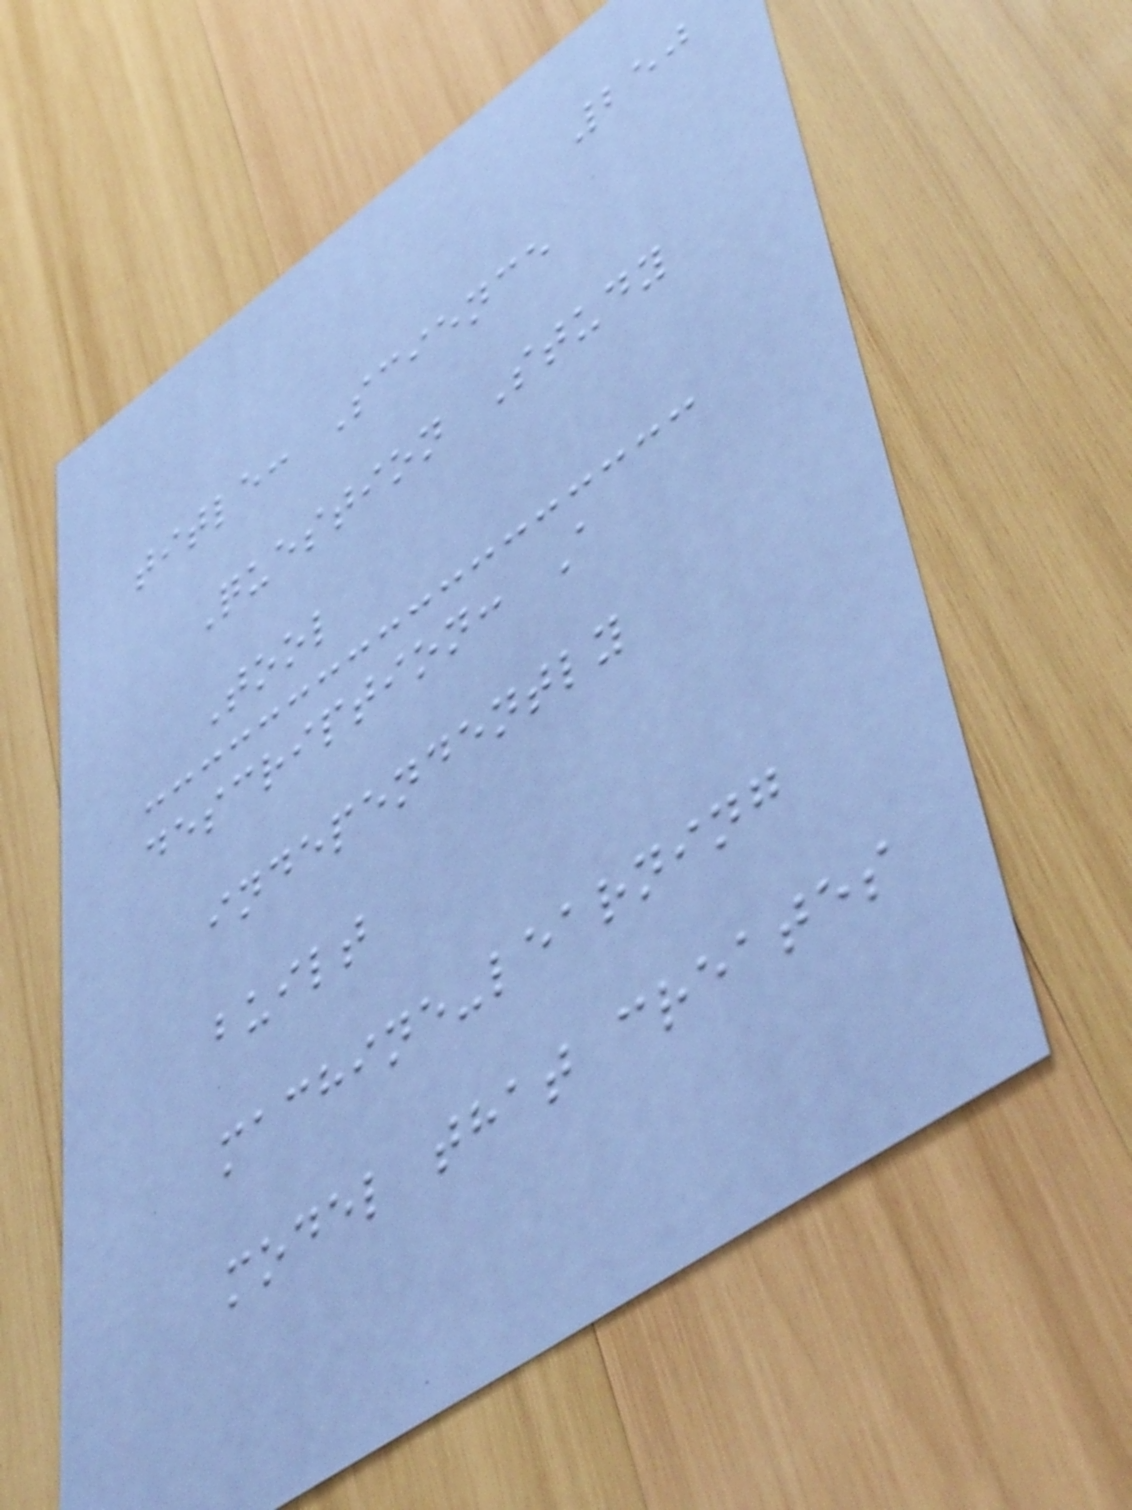250
title: Science
Question Study
Tool
description: A
independently
built
machine-learning
model that creates
